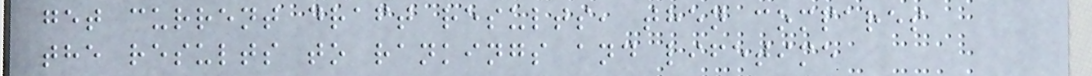get current draft results, then compares
the results to rankings and lifetime
